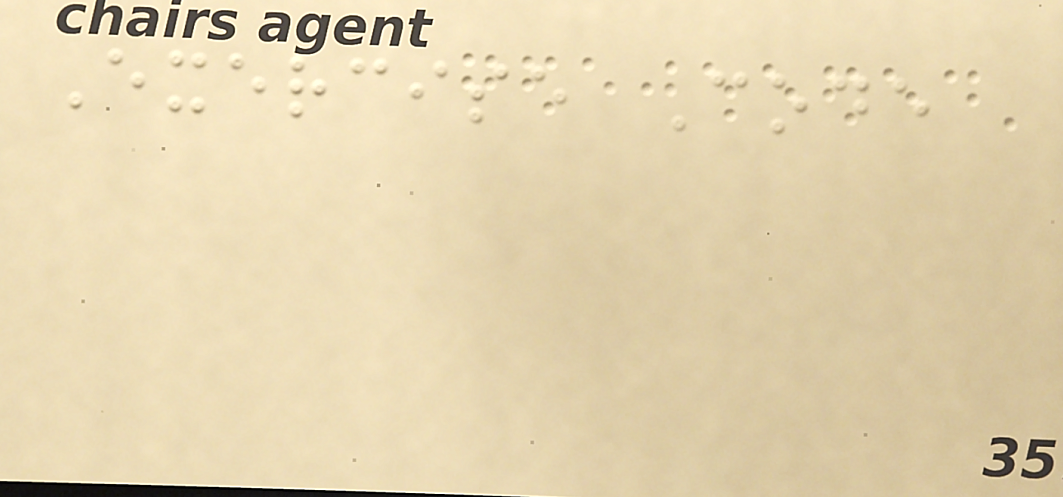Exercise Code
